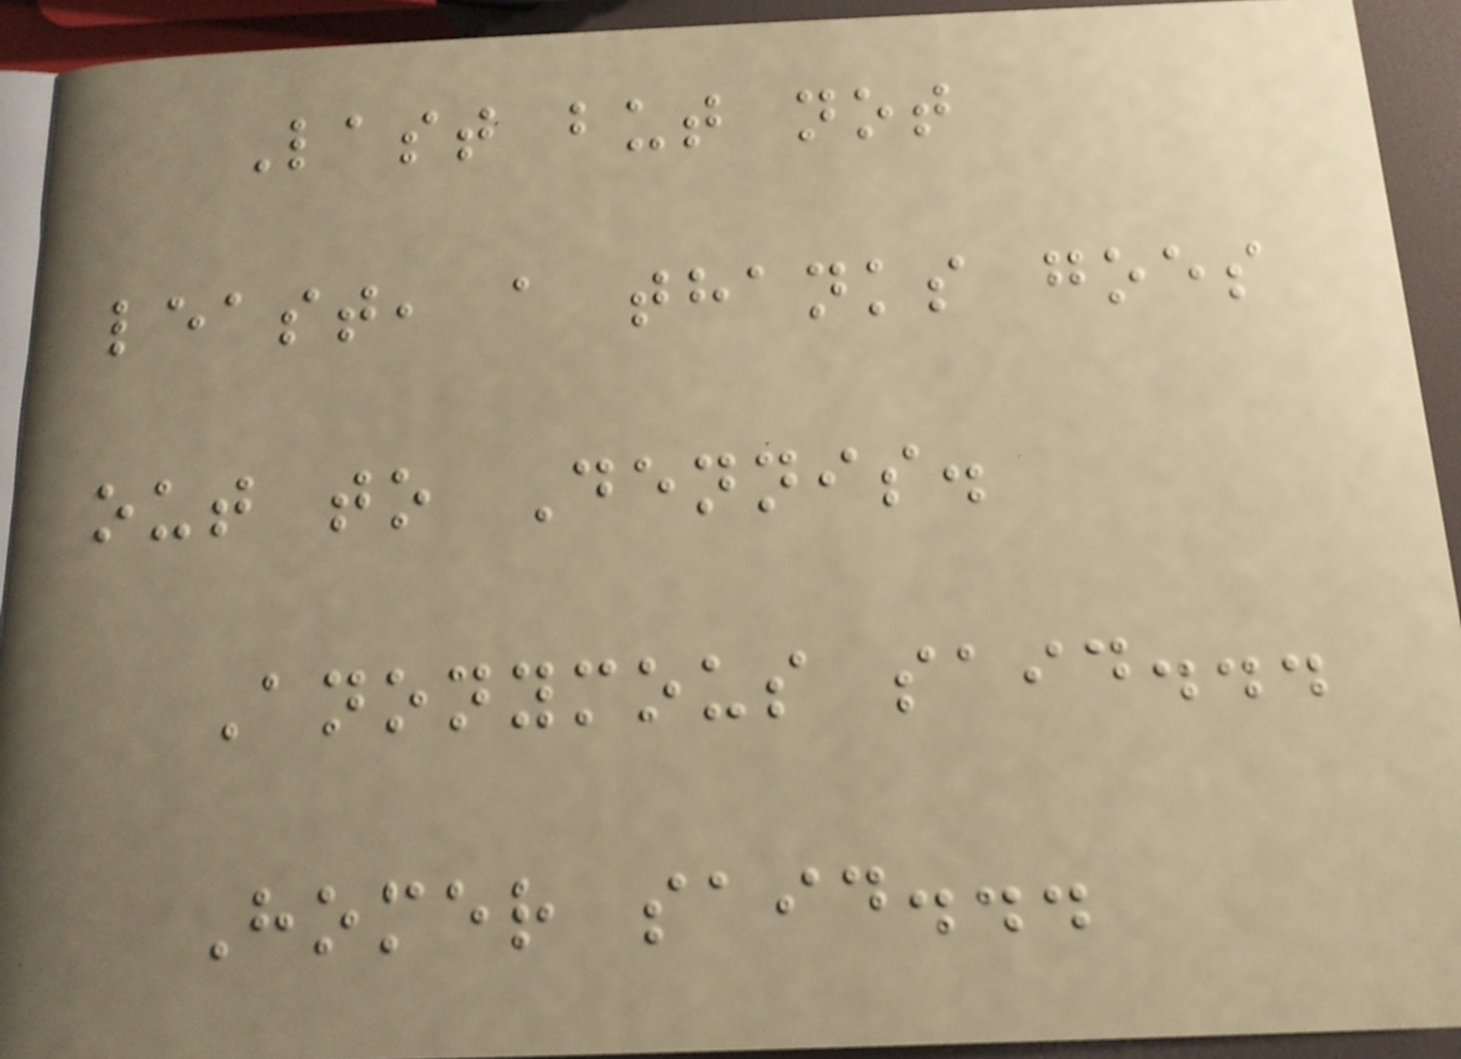Last but not
least, a thanks goes
out to Dennis.
Anonymous said...
Homer said...
